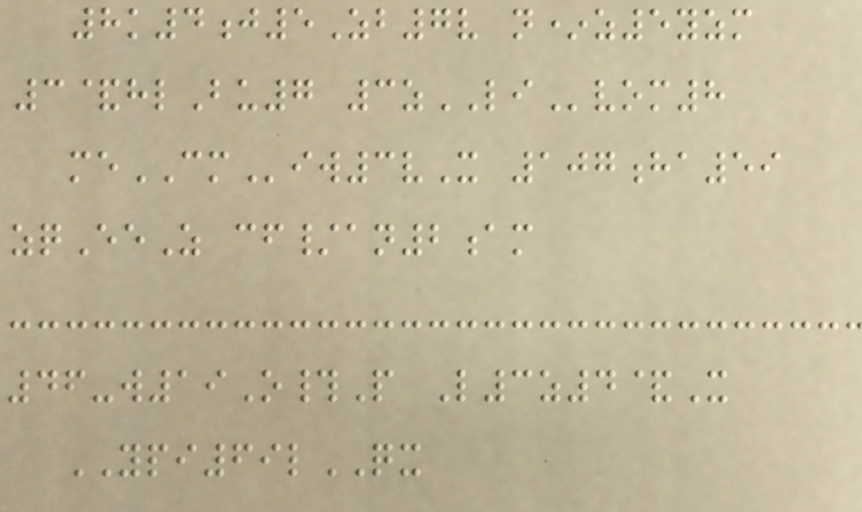8k4j5Zb7v n*z5yzm
3&hlBu7 3zLIvom8
meCMiw3vX 107ha59
zqEeZ cf/an2am
46-w19O#P L3z4&X
YPI69lQX
